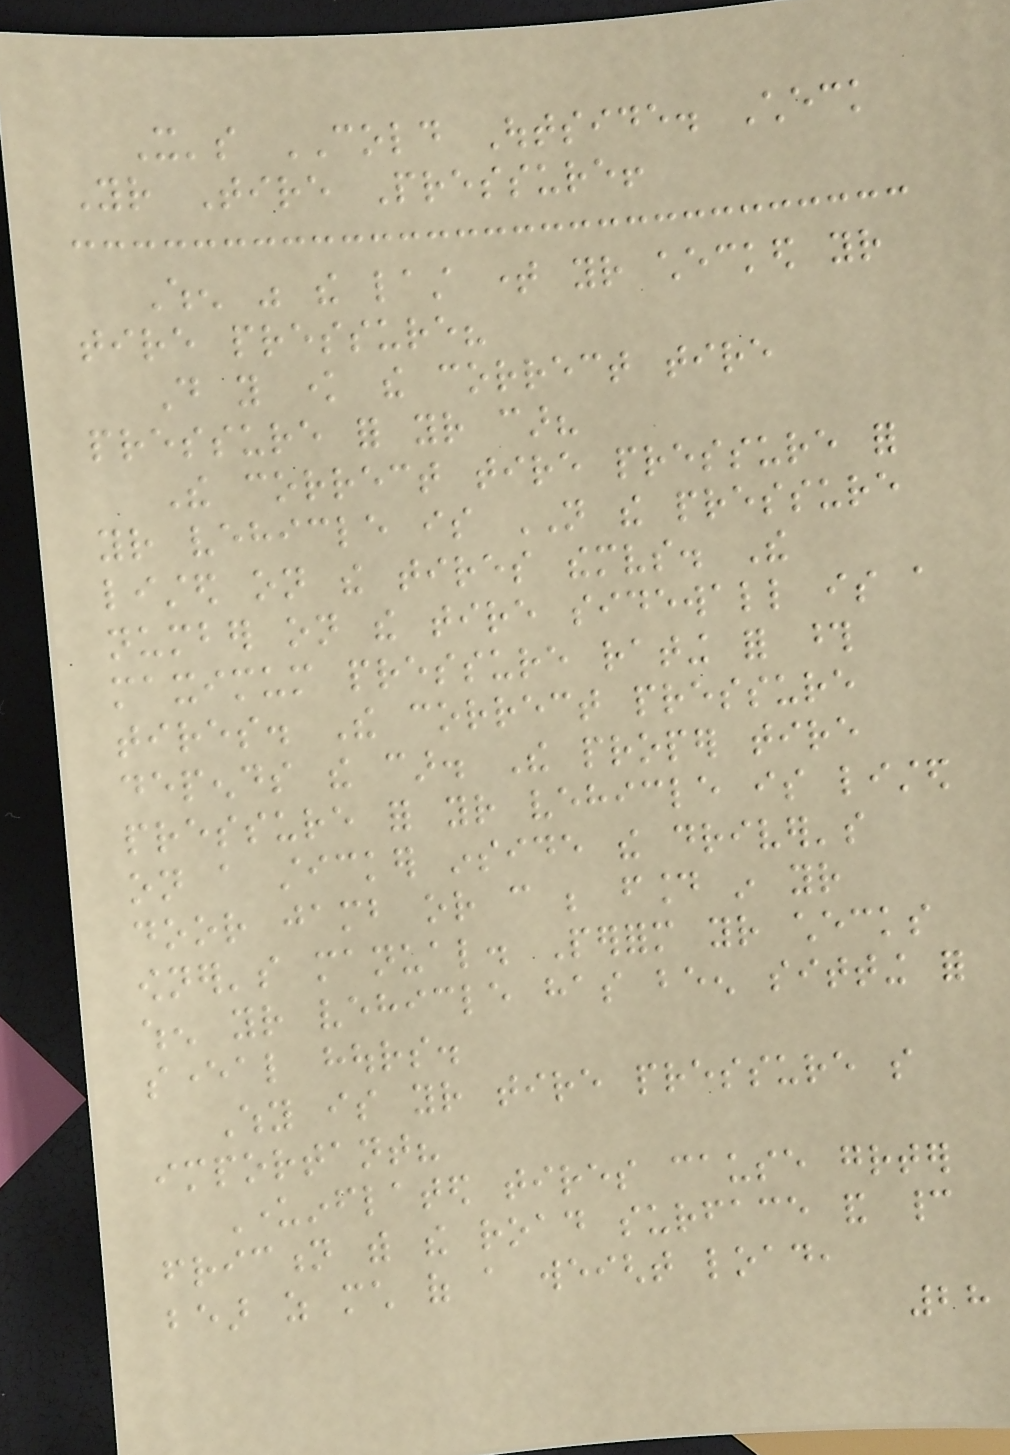It's COLD Outside. Check
Your Tire Pressure!
When was the last time your checked your
tire pressure?
Do you know the correct tire
pressure for your car?
The correct tire pressure for
your vehicle is NOT the pressure
listed on the tires themselves. The
number on the tire sidewall is a
maximum pressure rating for those
tires. The correct pressure
depends the car. The proper tire
pressure for your vehicle is listed
on a sticker inside the driver's
door jamb or can be found in your
owner's manual. Perform your checks
when your vehicle has been sitting for
several hours.
Why is your tire pressure so
important?
Underinflated tires cause greater
friction with the road surface and cannot
bear as much of a weight load,
28
